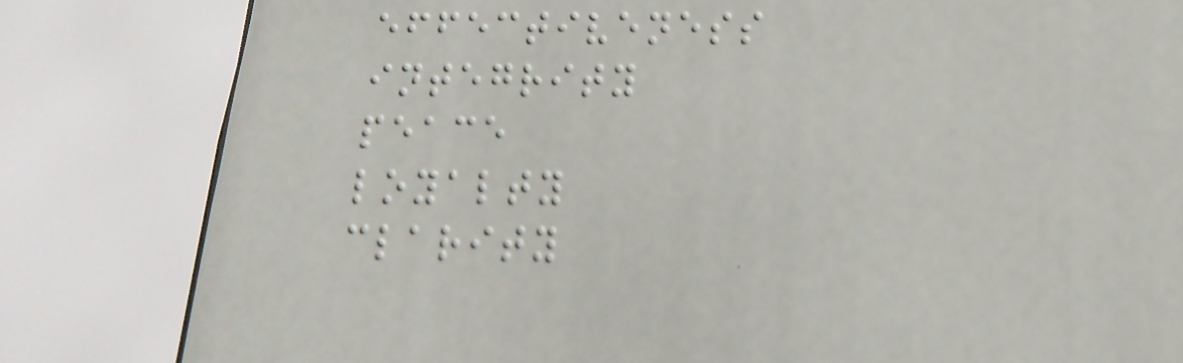effectiveness
integrity
peace
loyalty
clarity
